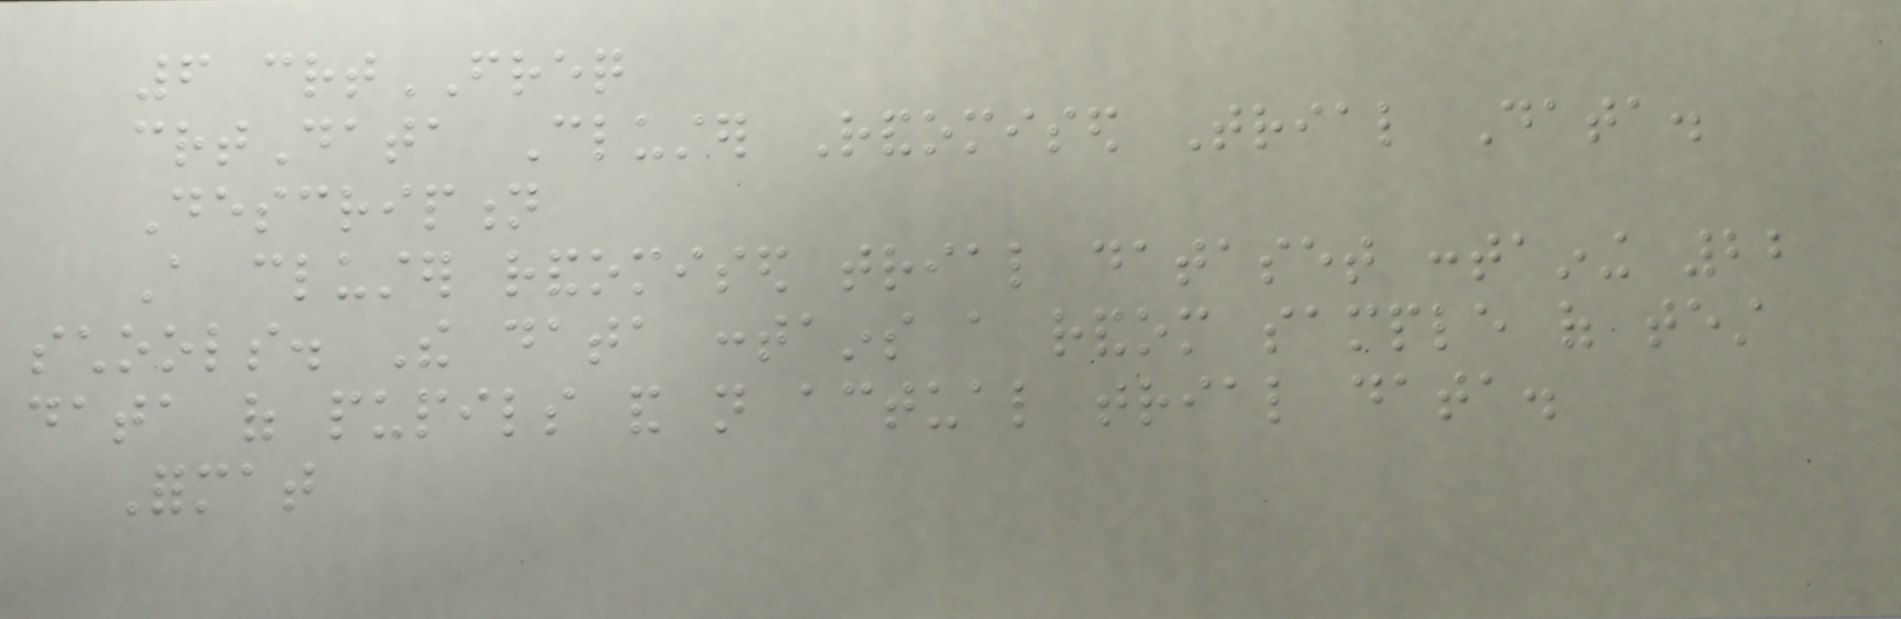6 crtFREQ
crtData Cluster Randomised Trial Data.
Description
A cluster randomised trial dataset containing 22
schools. The data contains a random sample of test
data of pupils and not actual trial data.
Format
